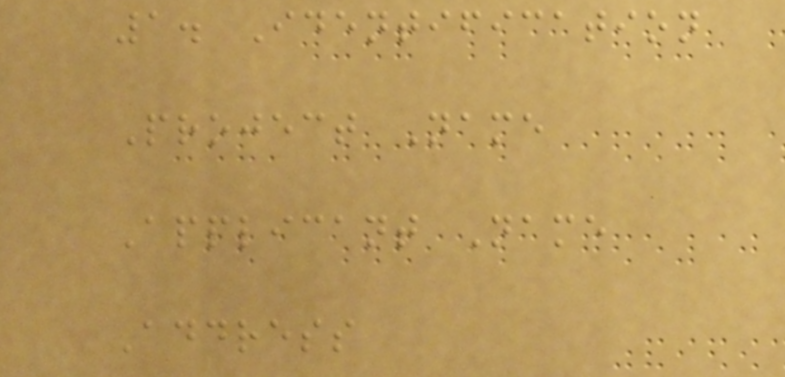1. Identification
Project Name
Applicant Name
Address
